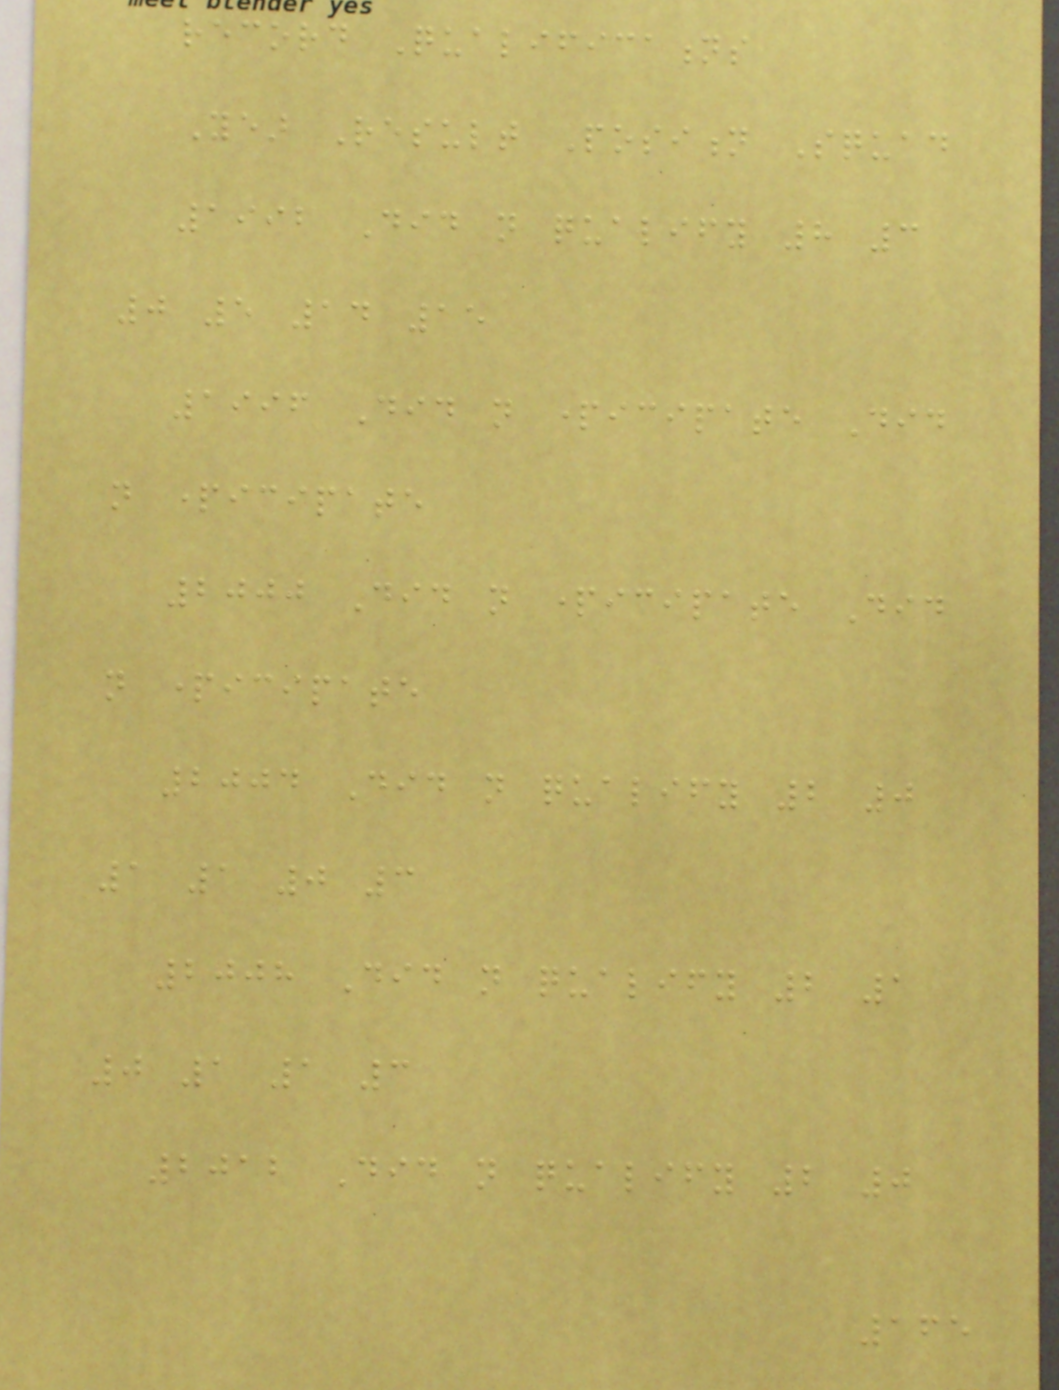record Qualifications
Year Result Position Squad
1992 Did not qualify 8 3
0 5 14 15
1996 Did not participate Did
not participate
2000 Did not participate Did
not participate
2004 Did not qualify 2 0
1 1 0 3
2008 Did not qualify 2 1
0 1 1 3
2012 Did not qualify 2 0
165
